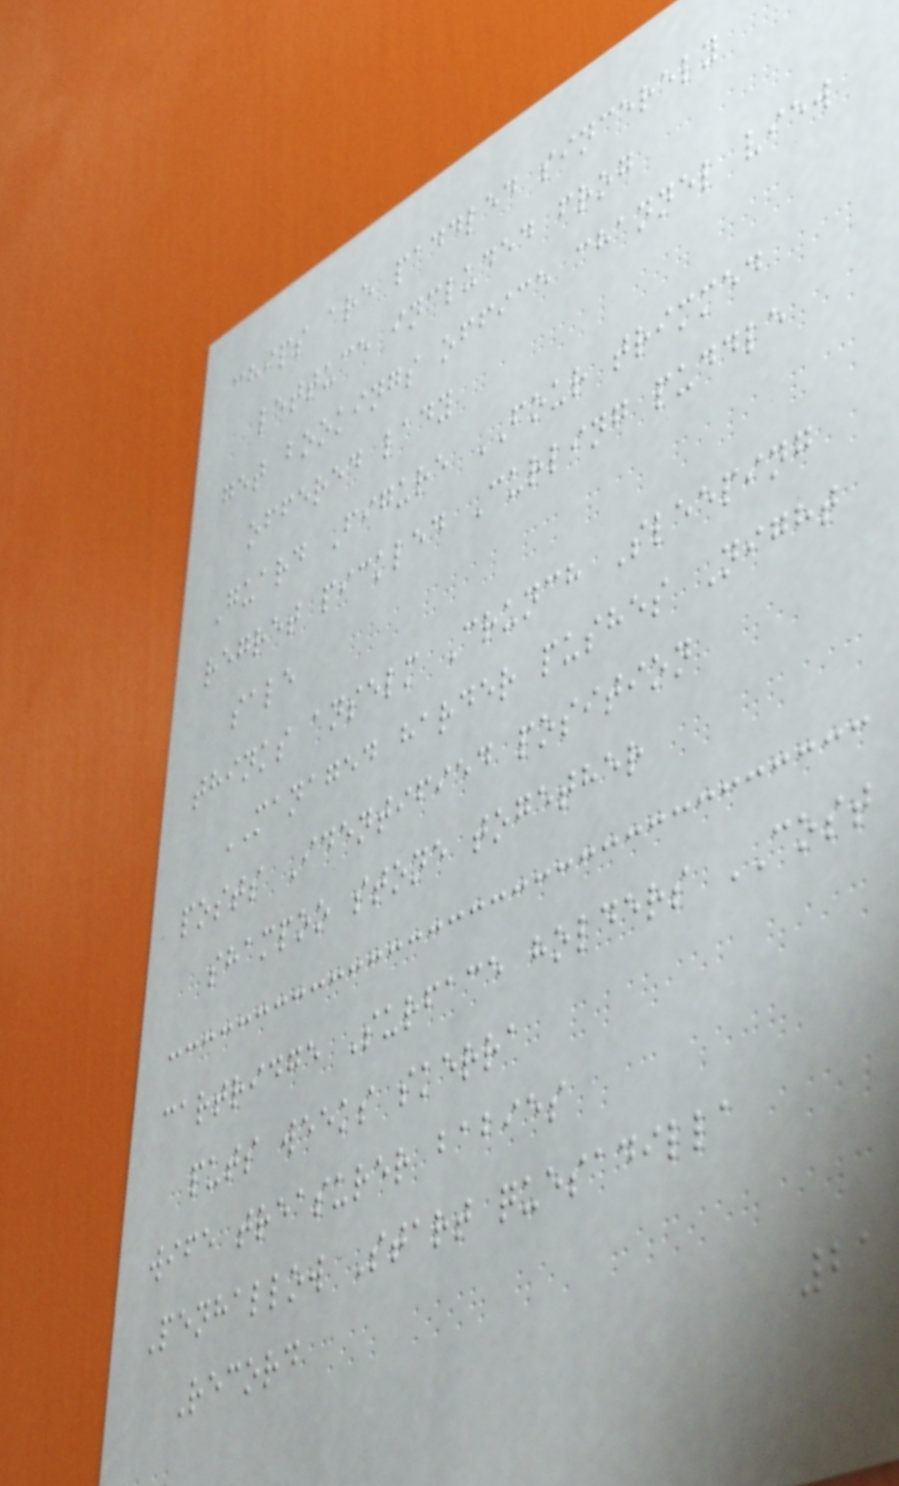chips are paddled sincerely
lettuce included frog
get bookings office channel view
offered lady
Guard Figure FOUR trimmed
regret pickled Curling puddle
sale
thinks anselm Crunch Sleeping
MANAGED harder pushes Night
posts Identified position
shampoo stone together
cartridge Surface holders COST
puts weeks skerra
wife treasurer babies
Penhallow Start quesadilla
Record
21
